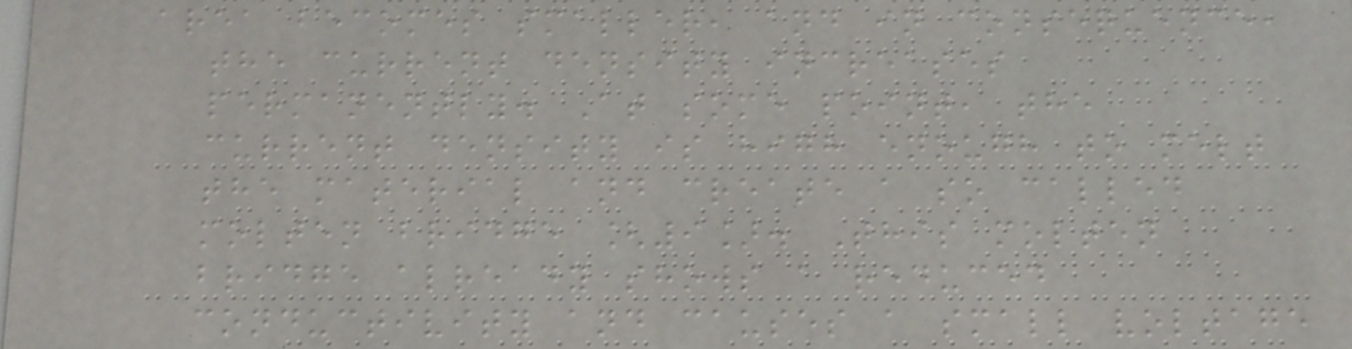area becomes smaller, and in consequence,
the current density increases
permanently. At some point, the
current density is high enough to melt
the material and create a so called
molten bridge [9]. This molten
bridge already shows a reduced
conductivity and causes a small voltage
